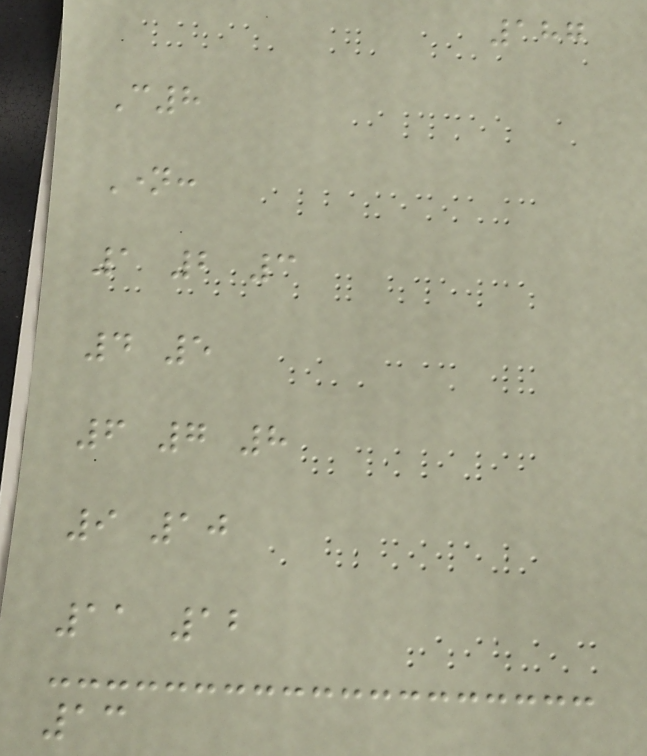187
C8
Name:
1 2 3
4 5
6 7 8
9 10
11 12
13
